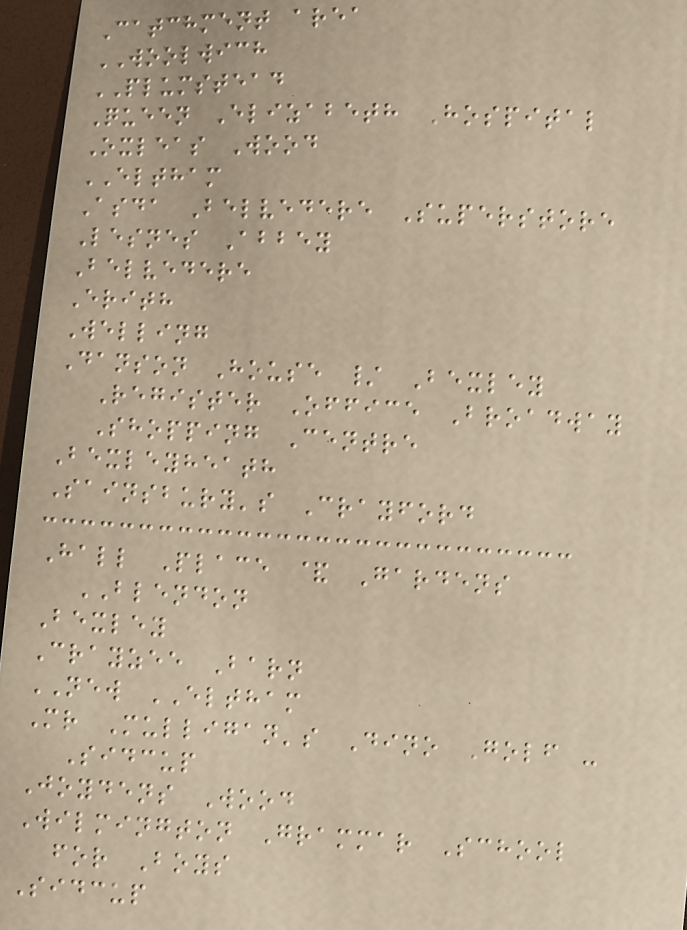Catchment area
WOOLWICH
PLUMSTEAD
Queen Elizabeth Hospital
Oxleas Wood
ELTHAM
Asda Belvedere Superstore
Lesnes Abbey
Belvedere
Erith
Welling
Danson House / Bexley
Register Office Broadway
Shopping Centre
Bexleyheath
Sainsbury's Crayford
Hall Place & Gardens
BLENDON
Bexley
Crayzee Barn
NEW ELTHAM
Mr Mulligan's Dino Golf -
Sidcup
Joydens Wood
Wilmington Grammar School
for Boys
Sidcup
